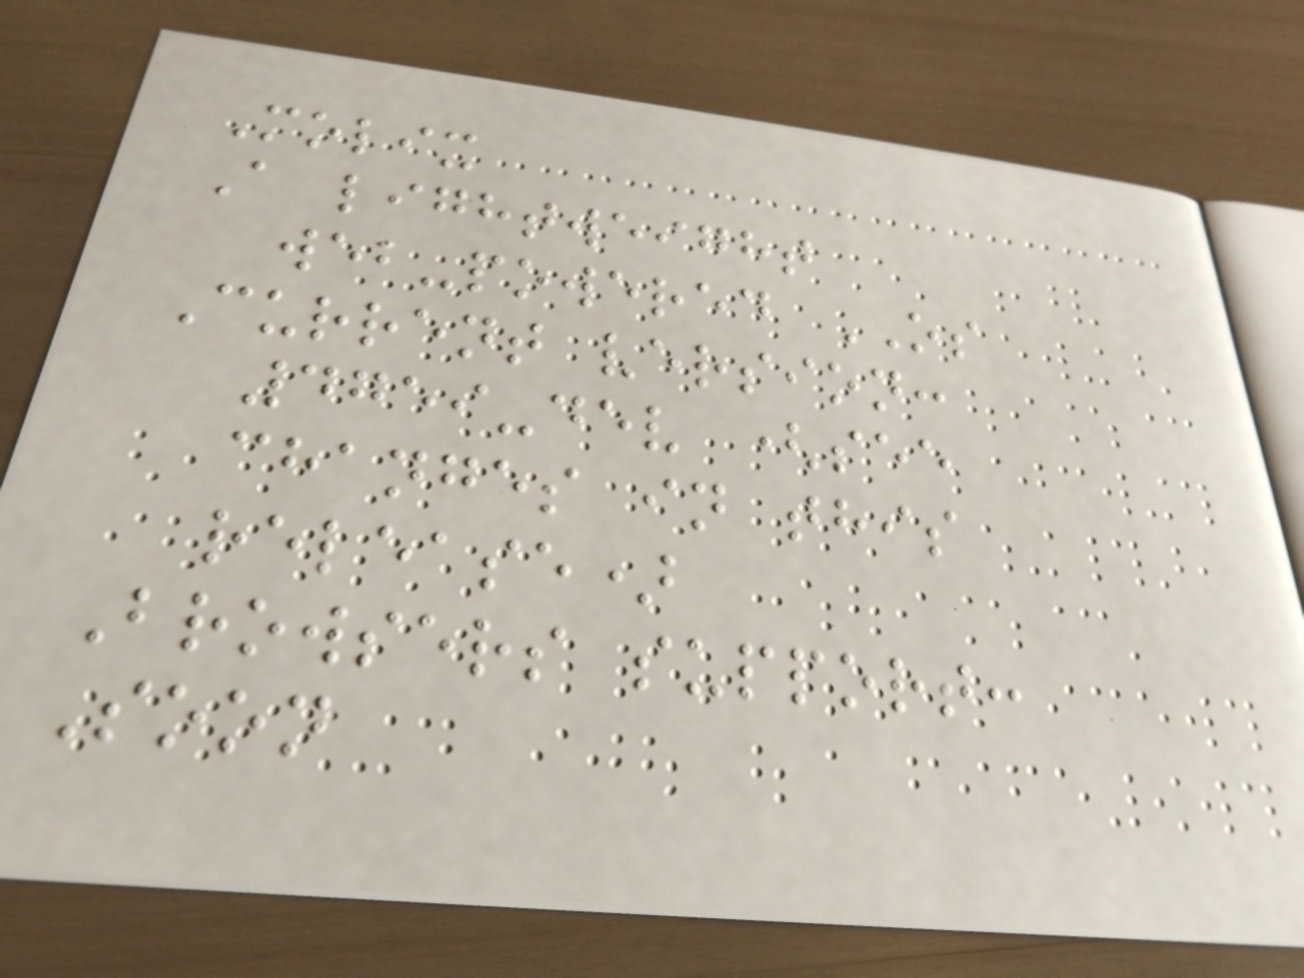Molix
A lightweight
web-powered OS
Current version:
4759-dev (see
changes in this
release)
Browsers support:
Soon
